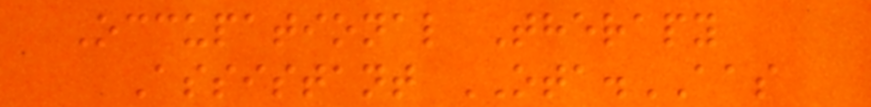Occupational Therapy
Assistant OTA.AAS
